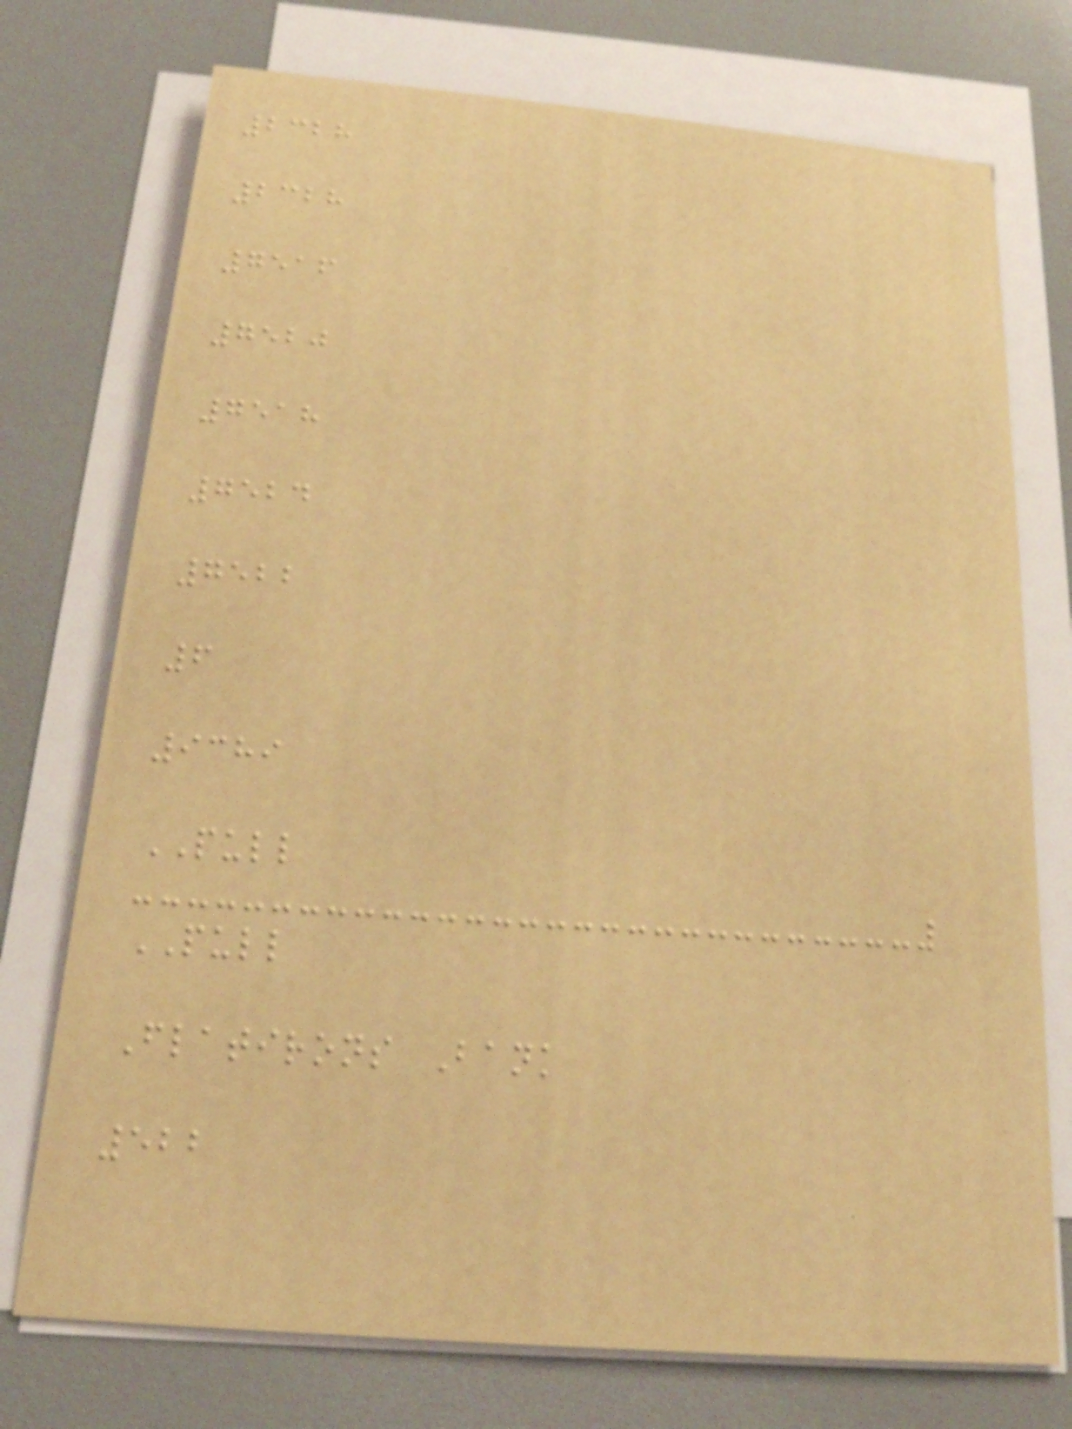2328
2328
7516
7520
7518
7524
7522
6
9389
PULL
PULL
Flatirons Bank
522
